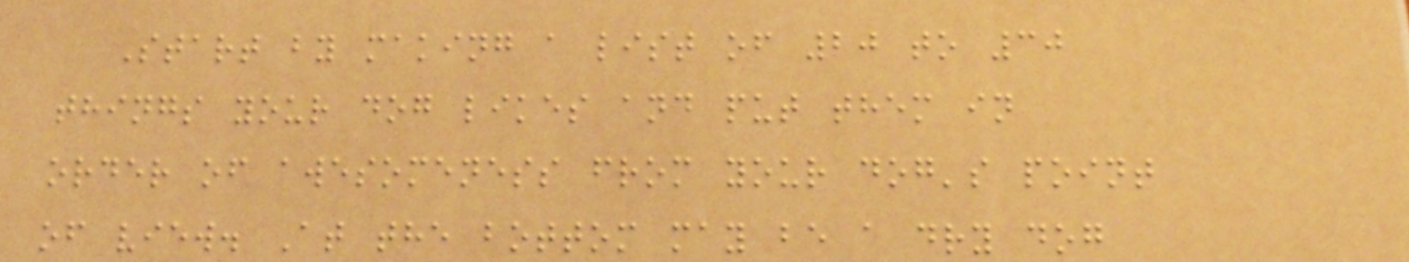Start by making a list of 20 to 30
things your dog likes and put them in
order of awesomeness from your dog's point
of view. At the bottom may be a dry dog
